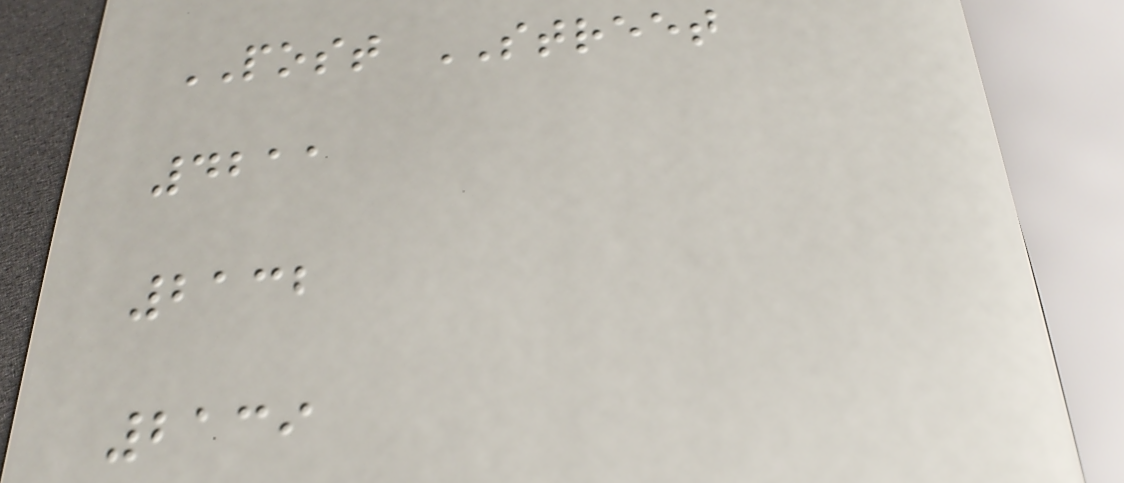POST STREET
4211
2132
2139
